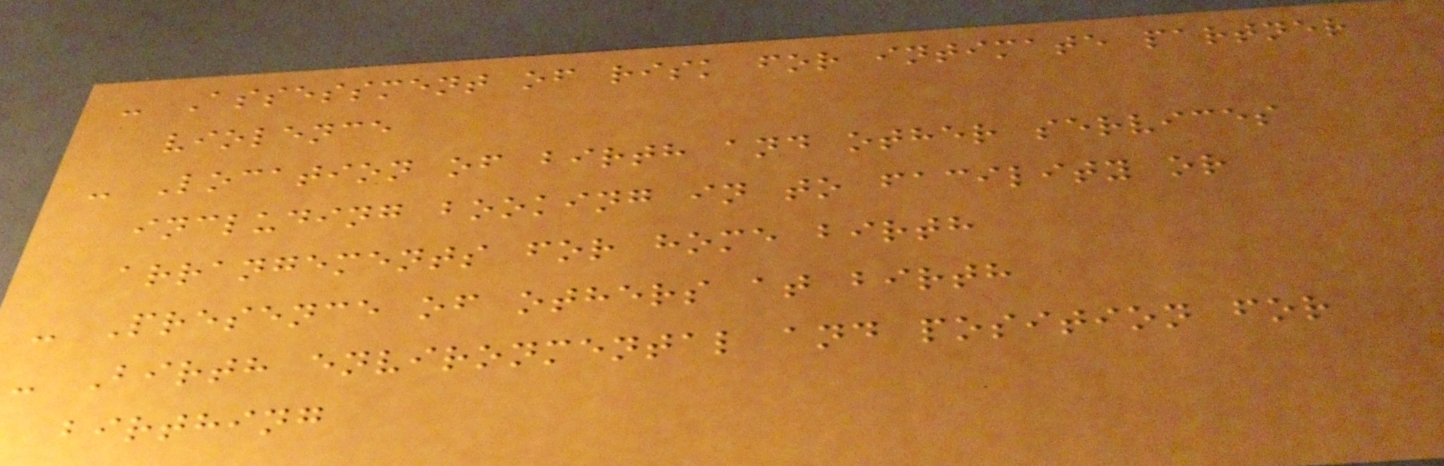- Assessment of risk for intimate partner
violence
- Location of birth and other services
including booking in to facility or
arrangements for home birth
- Presence of others at birth
- Birth environmental and position for
birthing
